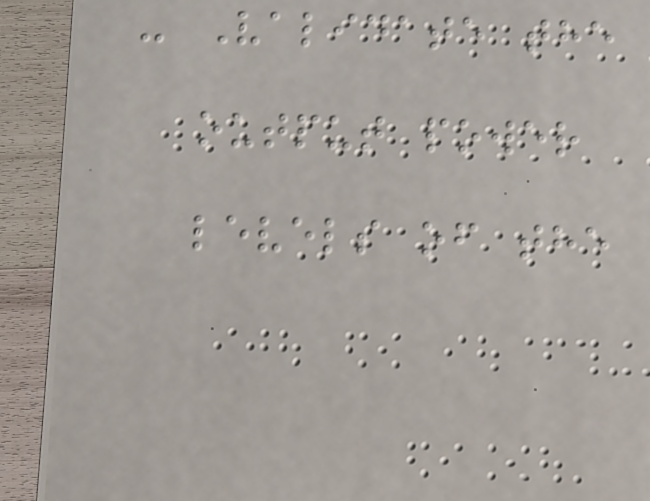- Validate the
output power
levels of the
